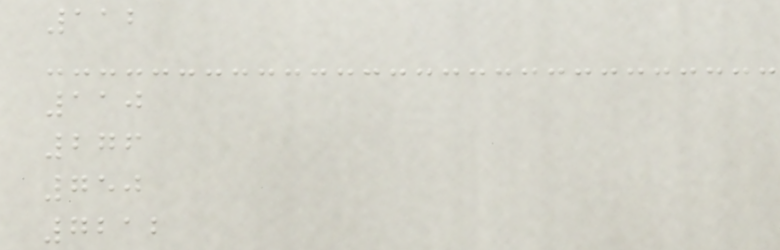112
110
276
750
7212
